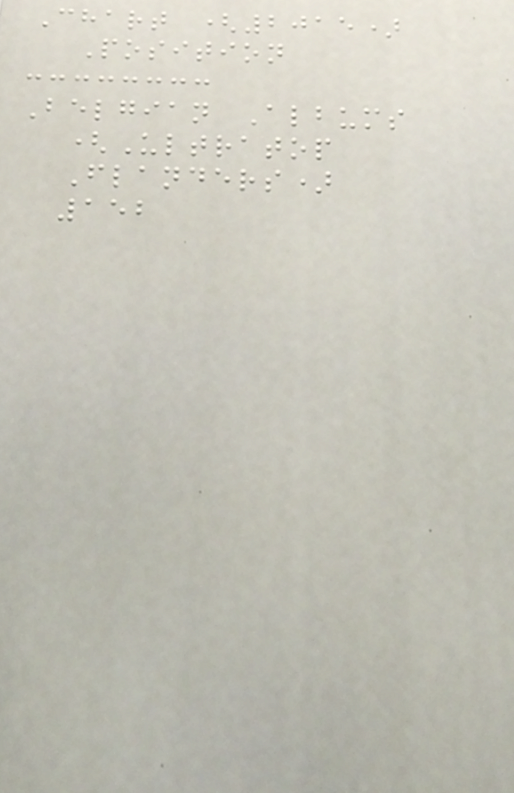Chart (2015)
Position
Belgian Albums
(Ultratop
Flanders)
152
